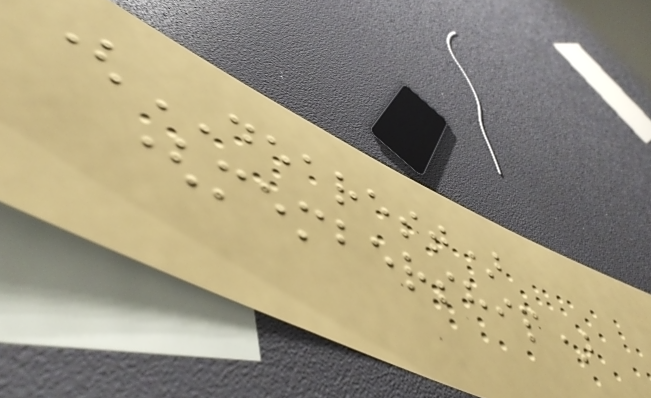(DEAREST)
(membership)
